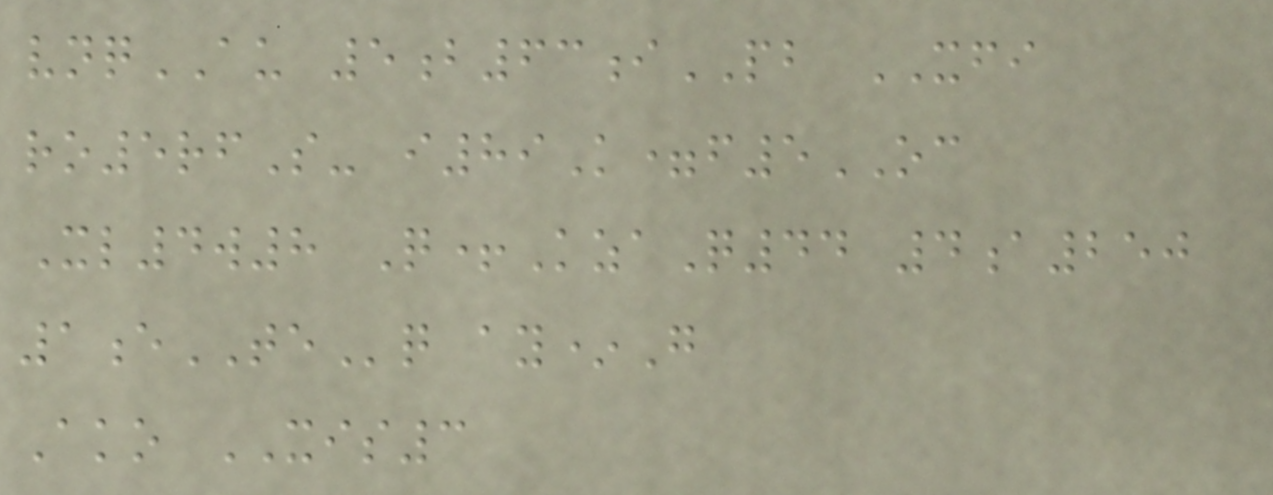vnqAU 5b63iPB XFI
ro5rfS- i89K=f5OC
Xl4w8 Q+KzaQ44 4a250
1eTEq ay*G
Ako XIS3
